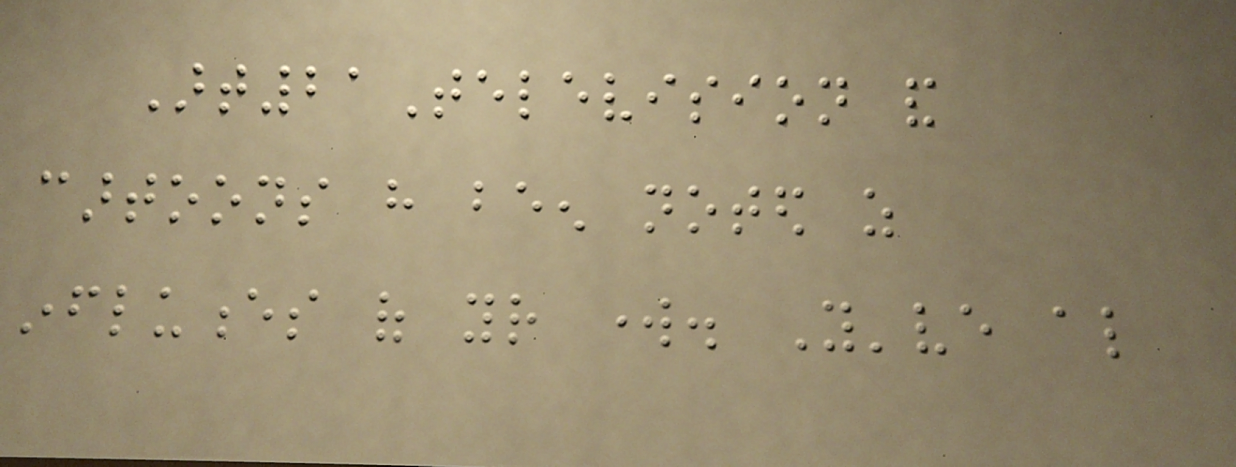Art21Television and
cartoons have been noted as
influences of your work. You've also
